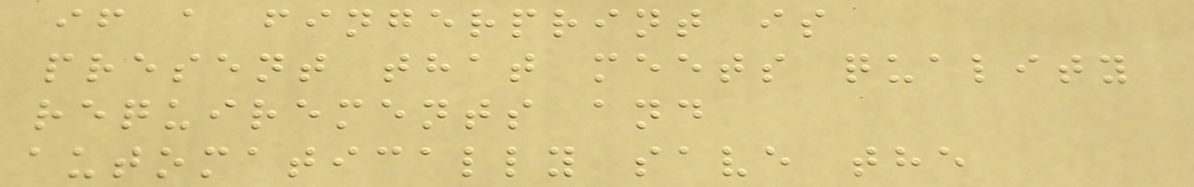if a fingerprint is
present that meets quality
requirements and
automatically save the
